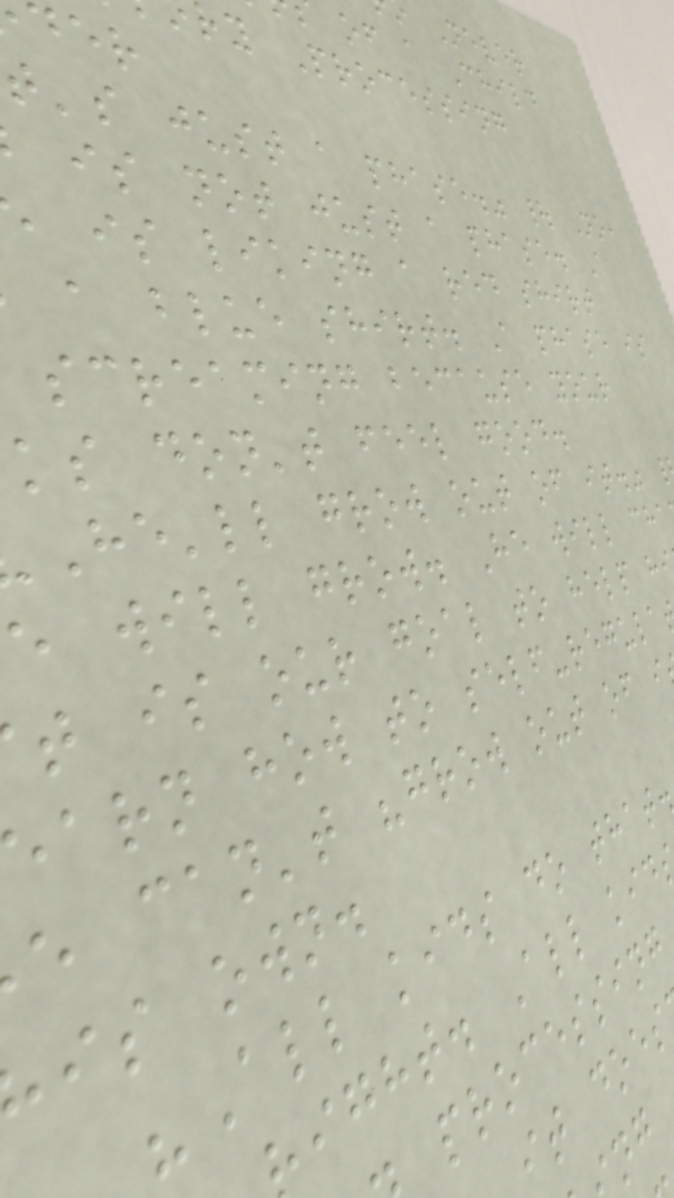of a Child
ry Processing
t's just a phase." | No,
is not just a phase. A
is liking a red shirt
a blue shirt. A phase is
screaming because your
ks don't feel good.
He'll grow out of it."
e will grow. He will cha
t is our goal to help h
arn how to self-regula
e can't "grow out of i
is own.
"All kids do that
ight. All kid
processing
